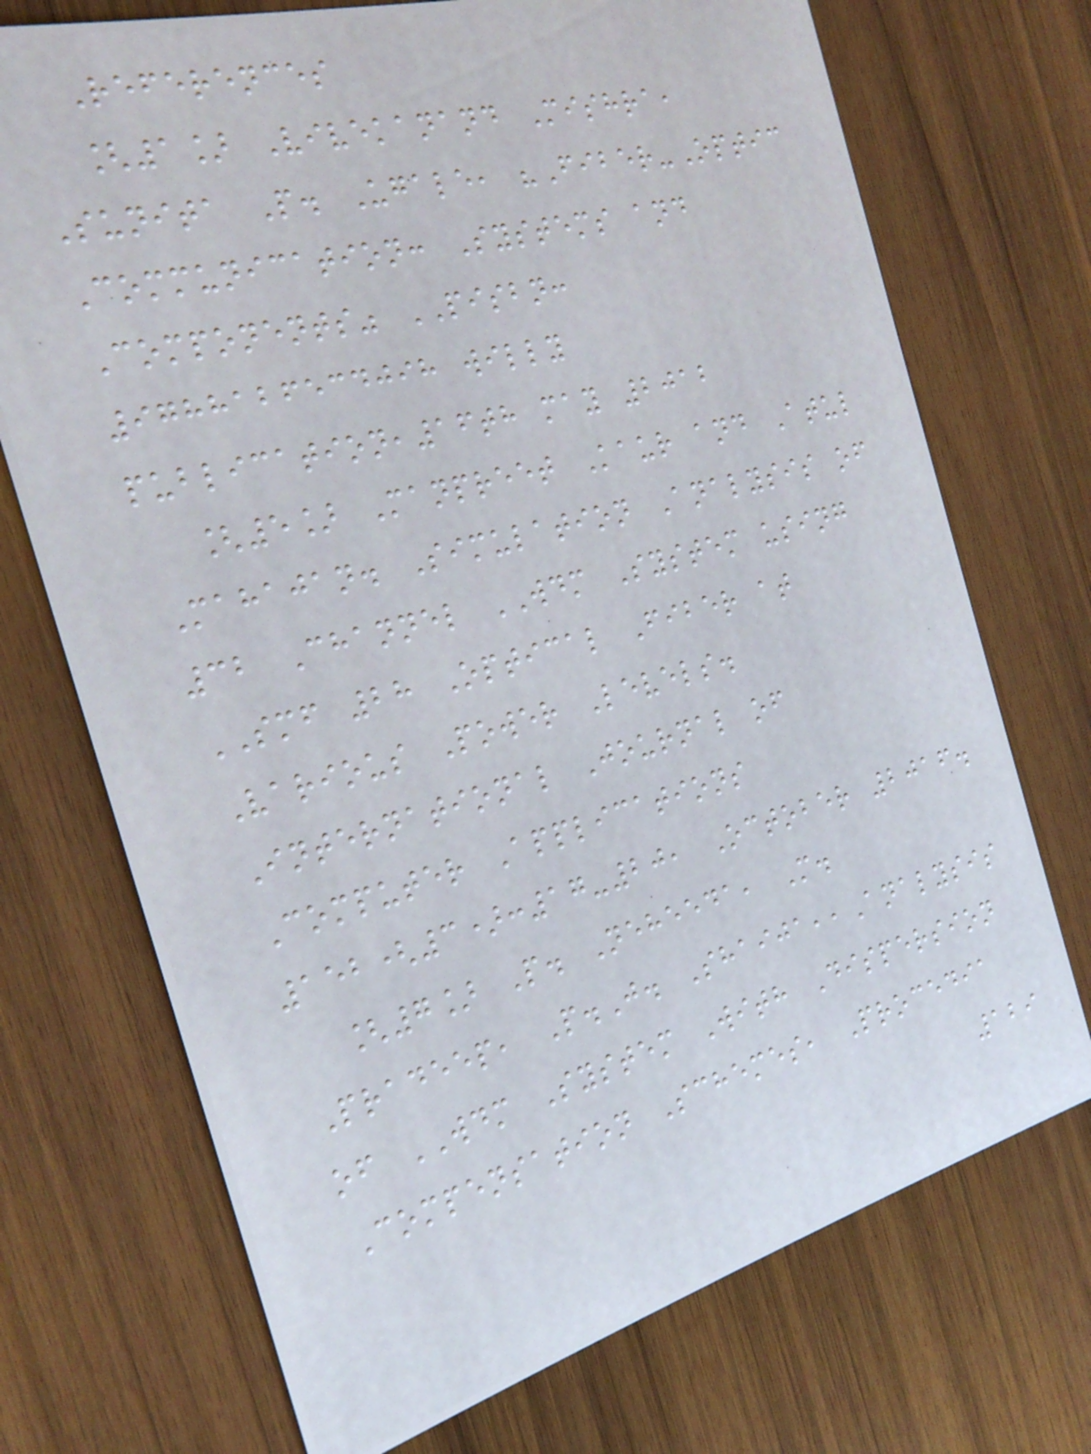References
[1] Vivekanand Mishra,
Sunita P. Ugale, "Fiber-Optic
Communication: Systems and
Components" PISBN:
9788126534098 willy
publication,16th may 2012
[5] Manpreet Kaur and Atul
Mahajan. Simulation Analysis of
32 Channel WDM System using
SMF 28 Optical Fiber at
Various Power Levels.
International Journal of
Computer Applications
152(3):17-20, October 2016.
[7] P. Neheeda, M.
Pradeep, P.J. Shaija,,Analysis
of WDM System With Dispersion
Compensation Schemes, Procedia
129
